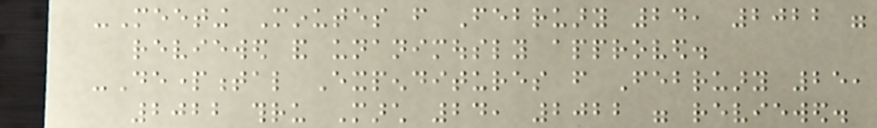-Meeting Minutes from February 24, 2022 were
reviewed and unanimously approved.
-Departmental Expenditures from February 25,
2022 thru March 24, 2022 were reviewed.
